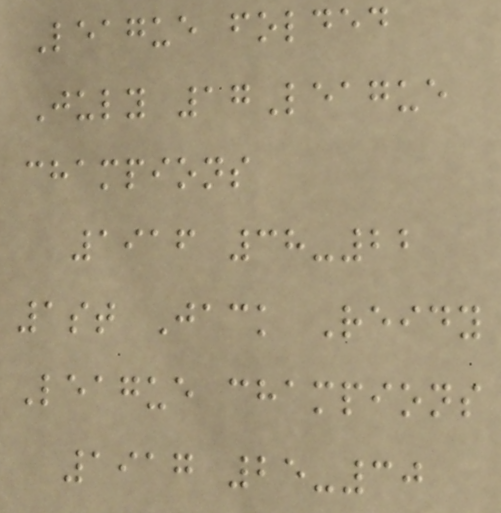League folded
July 17League
champions
1916 38-22
1st Jack Reidy
League champions
1917 25-30
